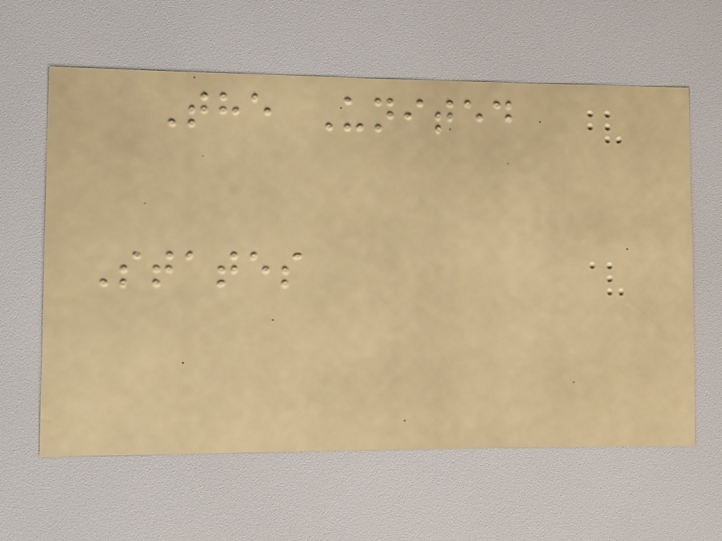The United
States
